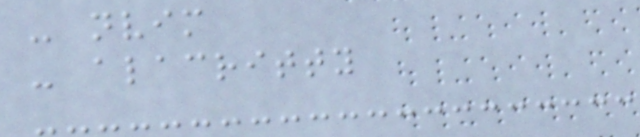- nvim
- alacritty
